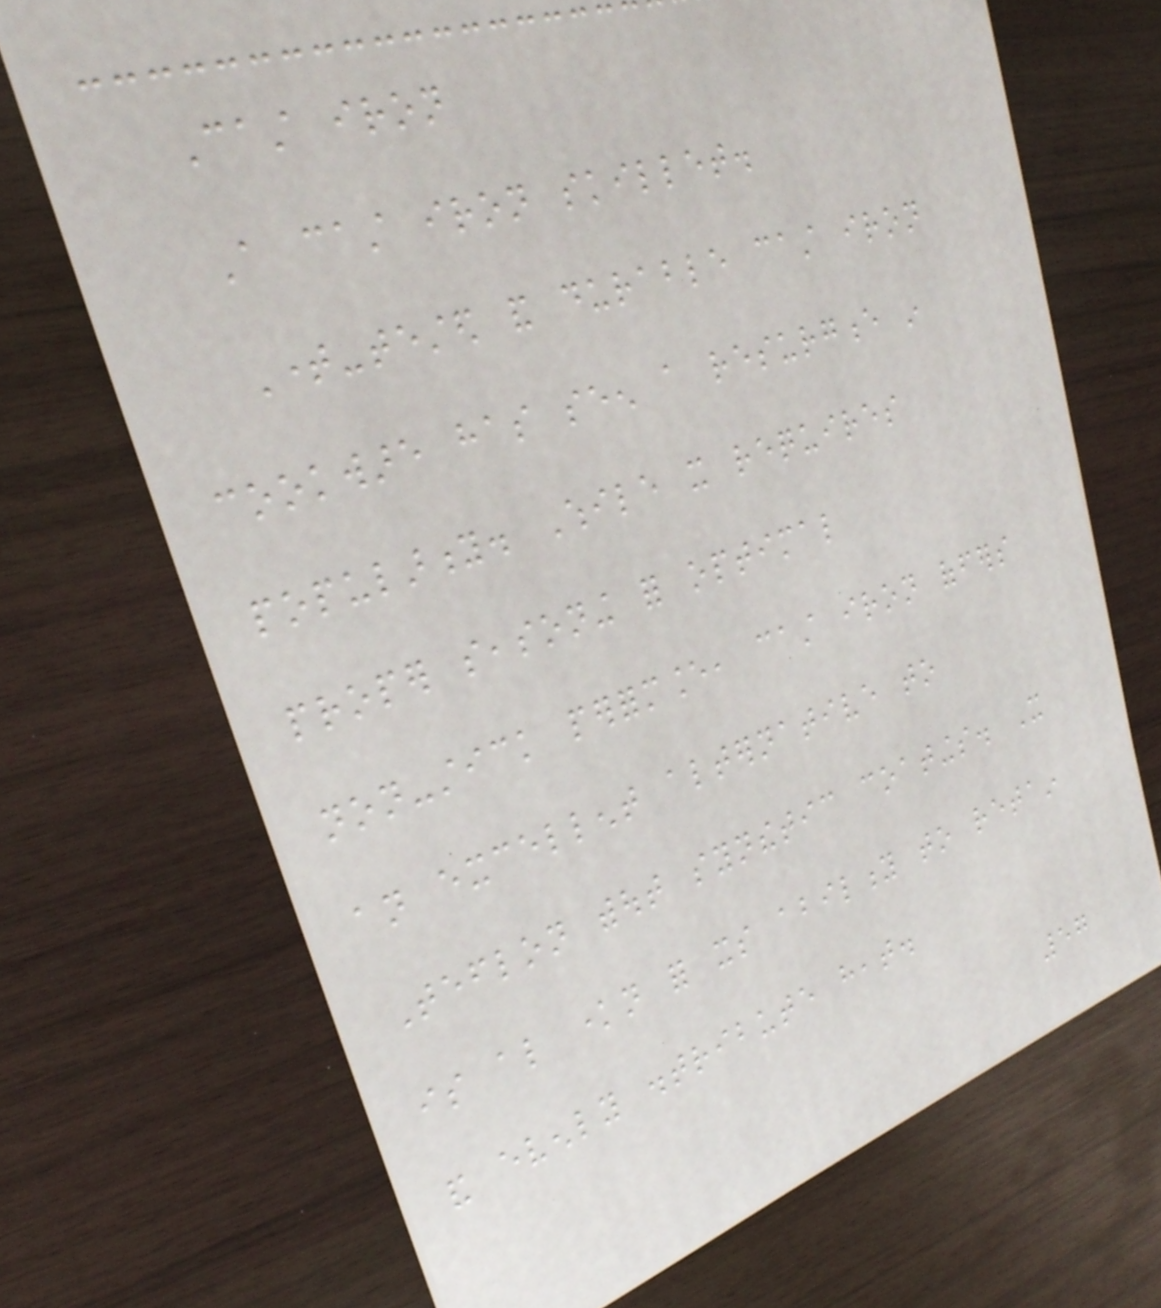Cast iron
A cast iron skillet.
Time-tested and durable cast iron
cookware has seen a resurgence in
popularity. While it requires
proper seasoning for optimal
non-stick performance, cast iron offers
an excellent alternative to
Teflon without synthetic coatings. It
is also known for its ability to retain
and evenly distribute heat.
57
